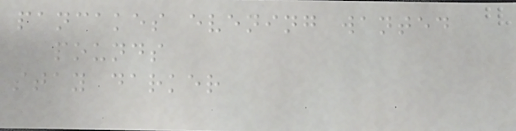pancakes evening wanted
pounds
stay darker
